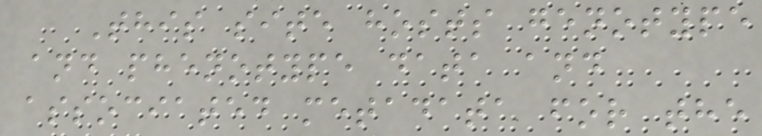This site hosts genotype
and phenotype data and
associated metadata for the
